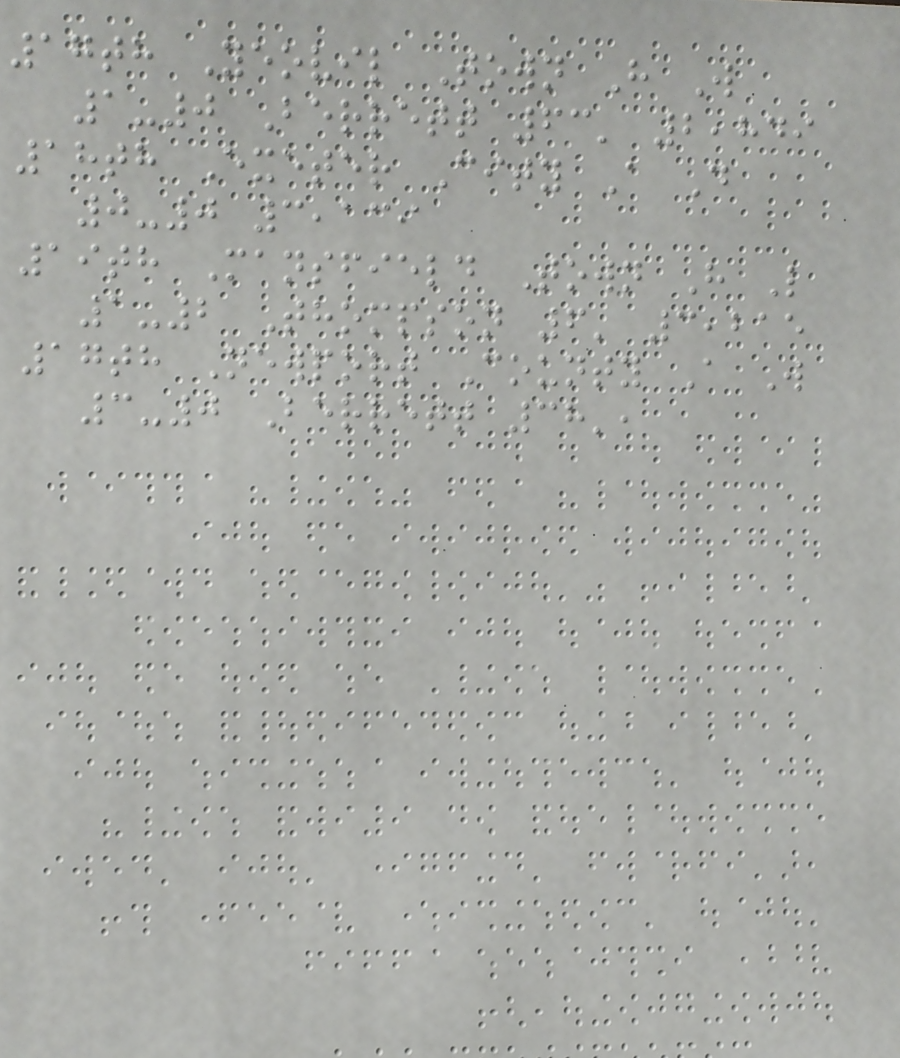17th Yeovil Town H W
1-0 Berrett 63' 2,849
18th Exeter City A D
0-0 3,139
19th Mansfield Town H L
1-2 Thompson 6' 3,215
17th Newport County A W
3-0 Berrett 38',
